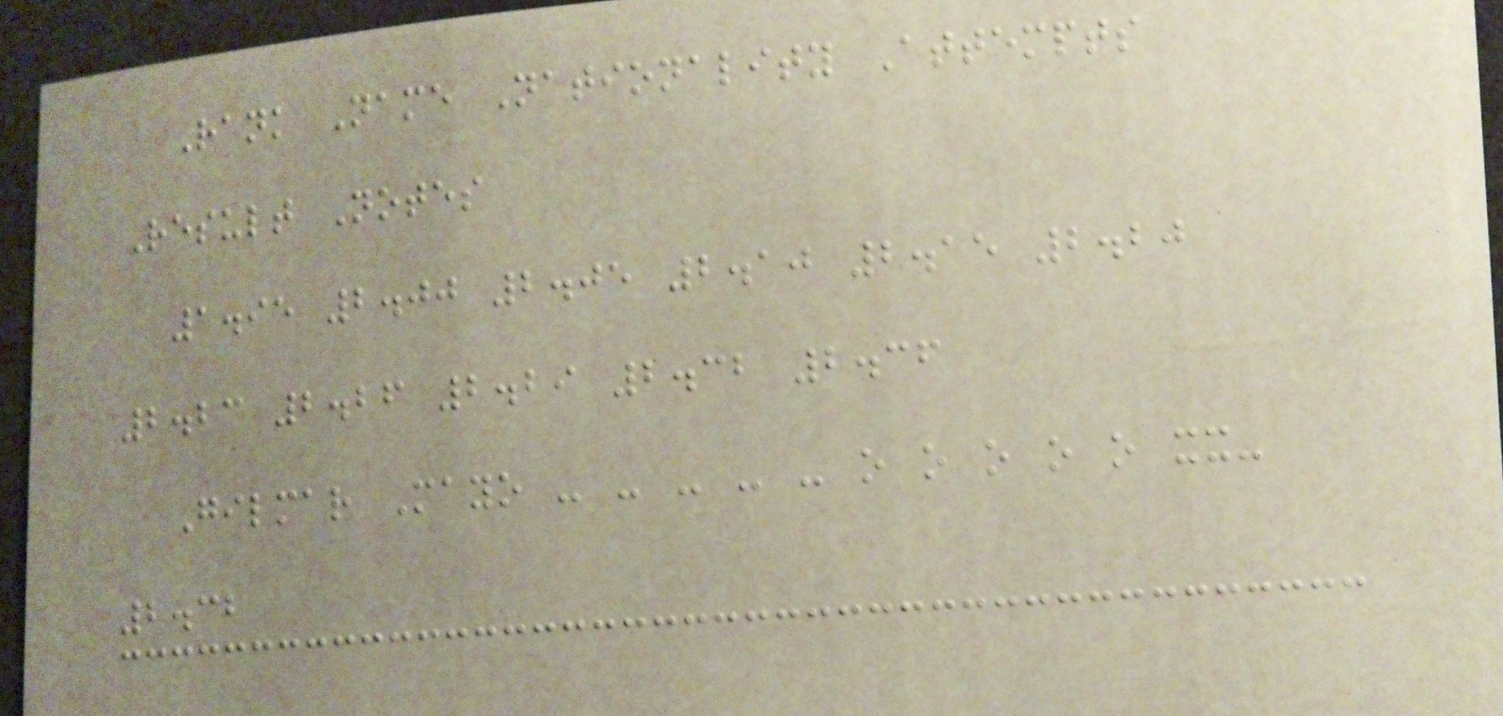Rank Name Nationality Attempts
Result Notes
1.95 2.00 2.05 2.10 2.15 2.20
2.23 2.26 2.29 2.32 2.36
Gilmar Mayo - - - - - o o o o o xx-
2.32
